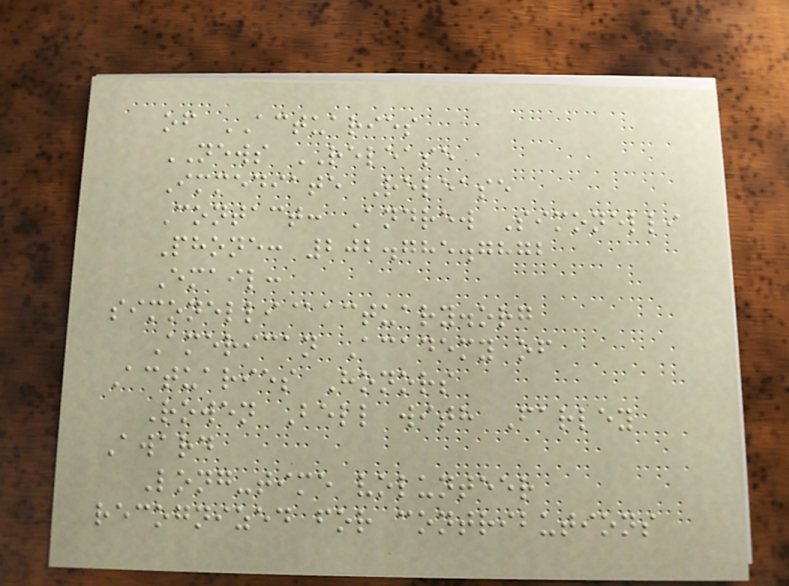of ACTUARIES
NEWS RELEASE
Immediate Release
Contact: Andrew Simonelli
Phone: 202.785.7872
Email:
simonelli@actuary.org
American Academy of
Actuaries Honors
Rowen Bell with Farley
Award
Long-time volunteer
recognized for contributions
